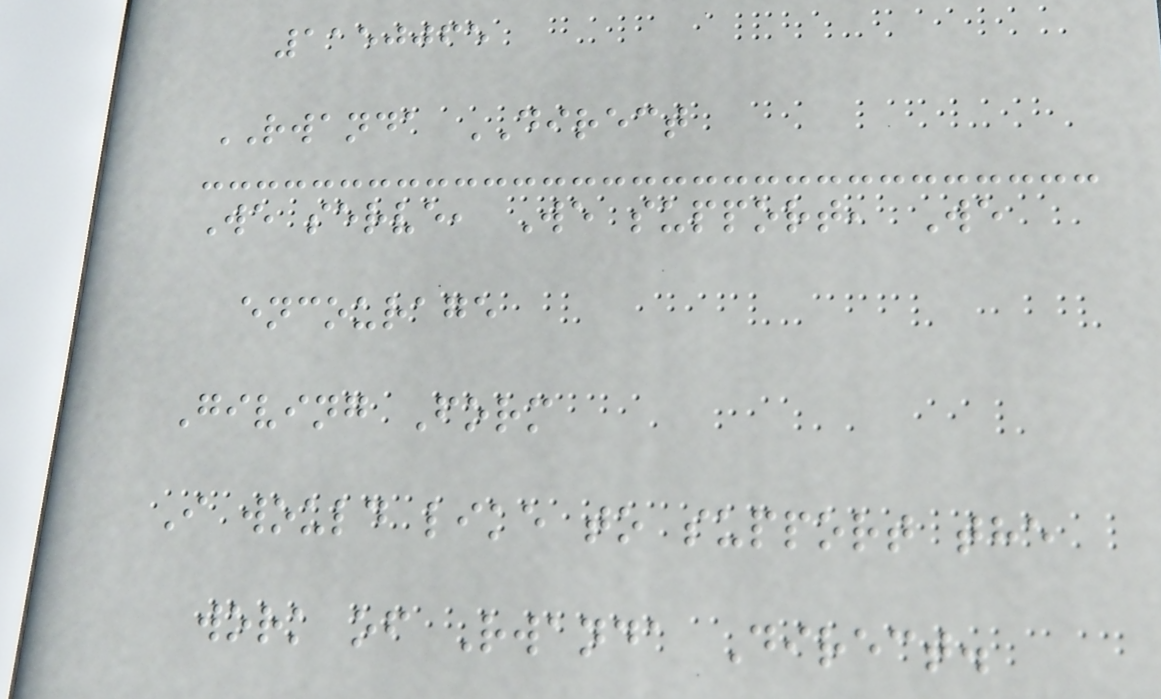1150065
RWANDA DIRECT
We serve, We support, We
encourage
Giving Form
I would like to support the
work of Rwanda Direct.
